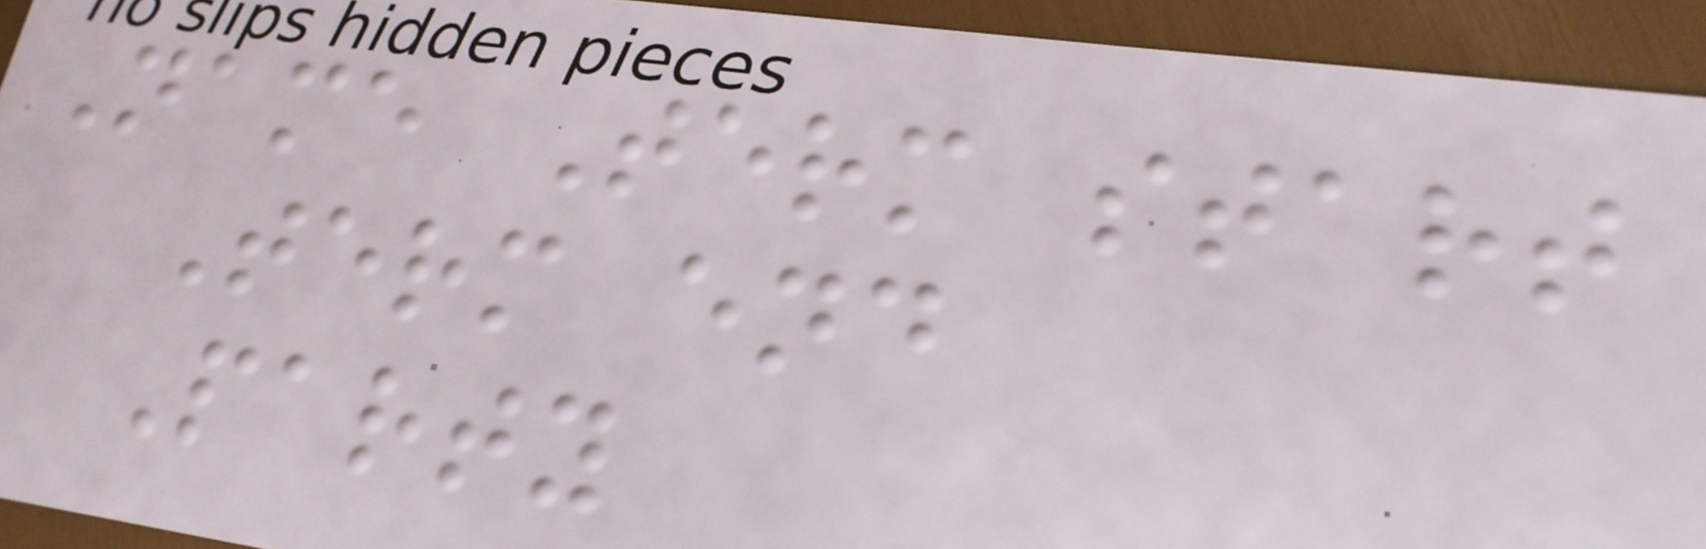Name Term start
Term end
Party
